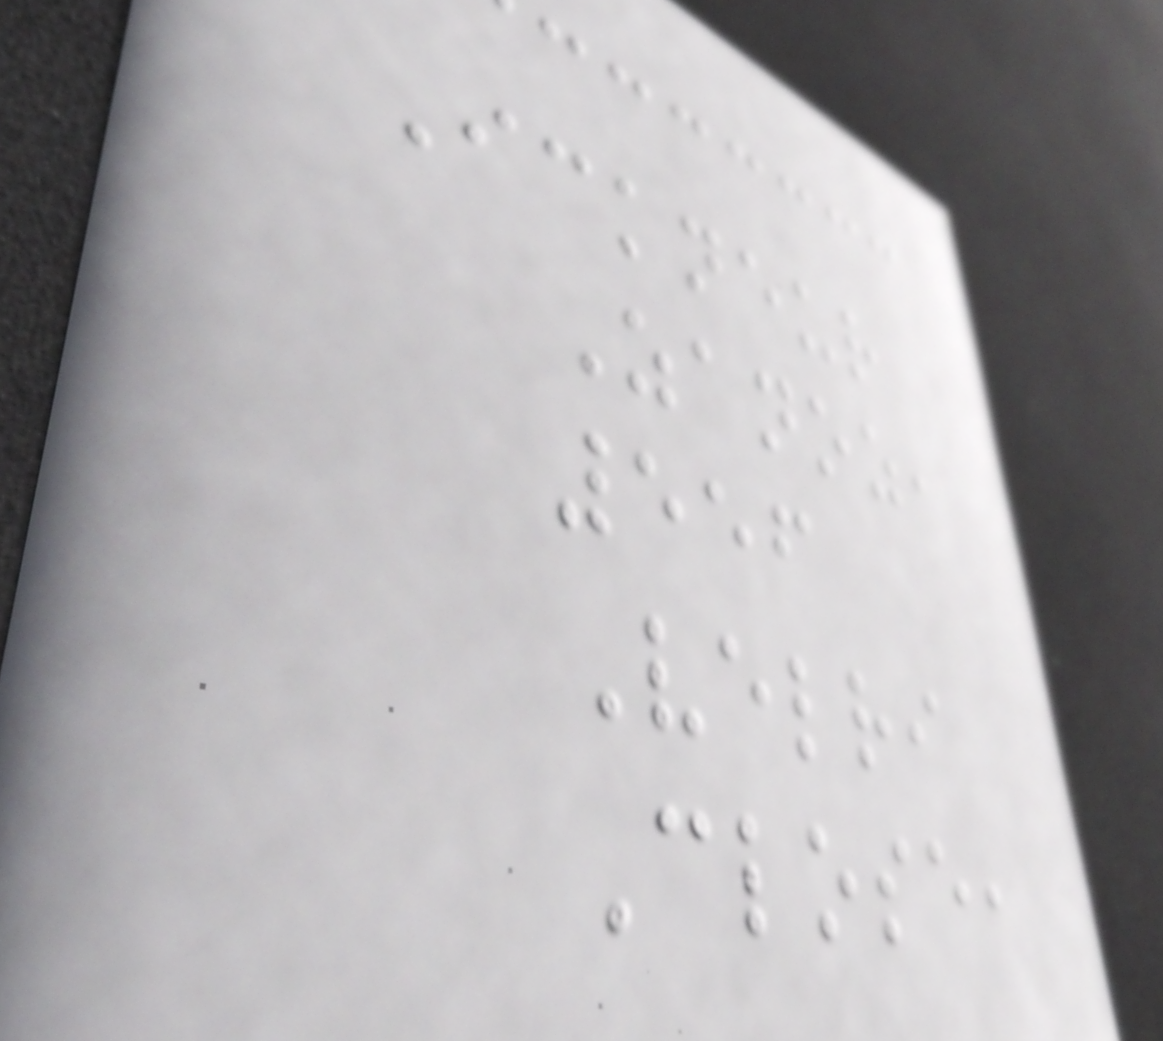Ickneur
Zanoz,
556
Velri
Close,
